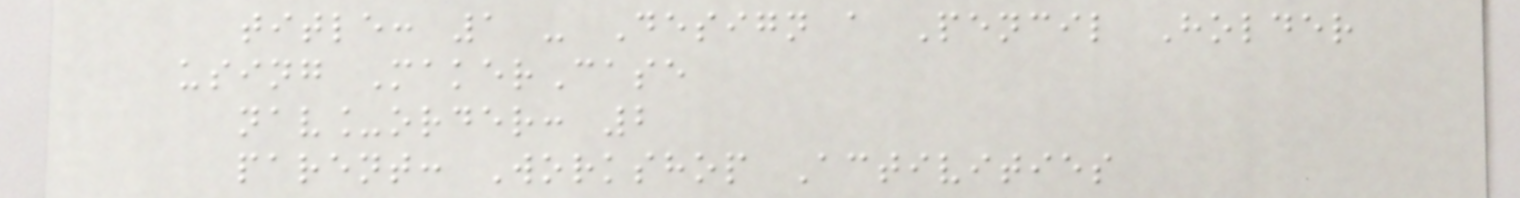title: 1 - Design a Pencil Holder
using MakerCase
nav_order: 2
parent: Workshop Activities
